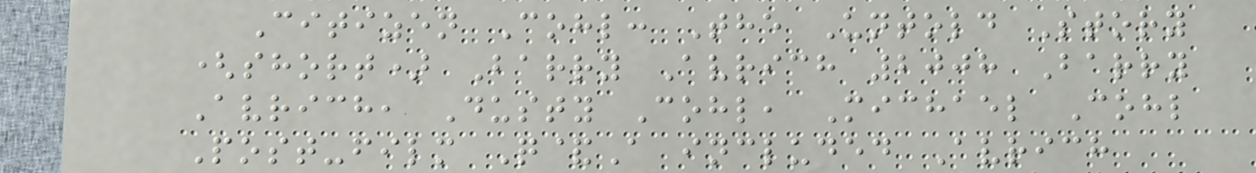Citizen Cohl: The Untold Story
(short) Barry Avrich 2008 Barry
Avrich, Dusty Cohl, Michael Cohl
Post-film Q&A included Avrich
